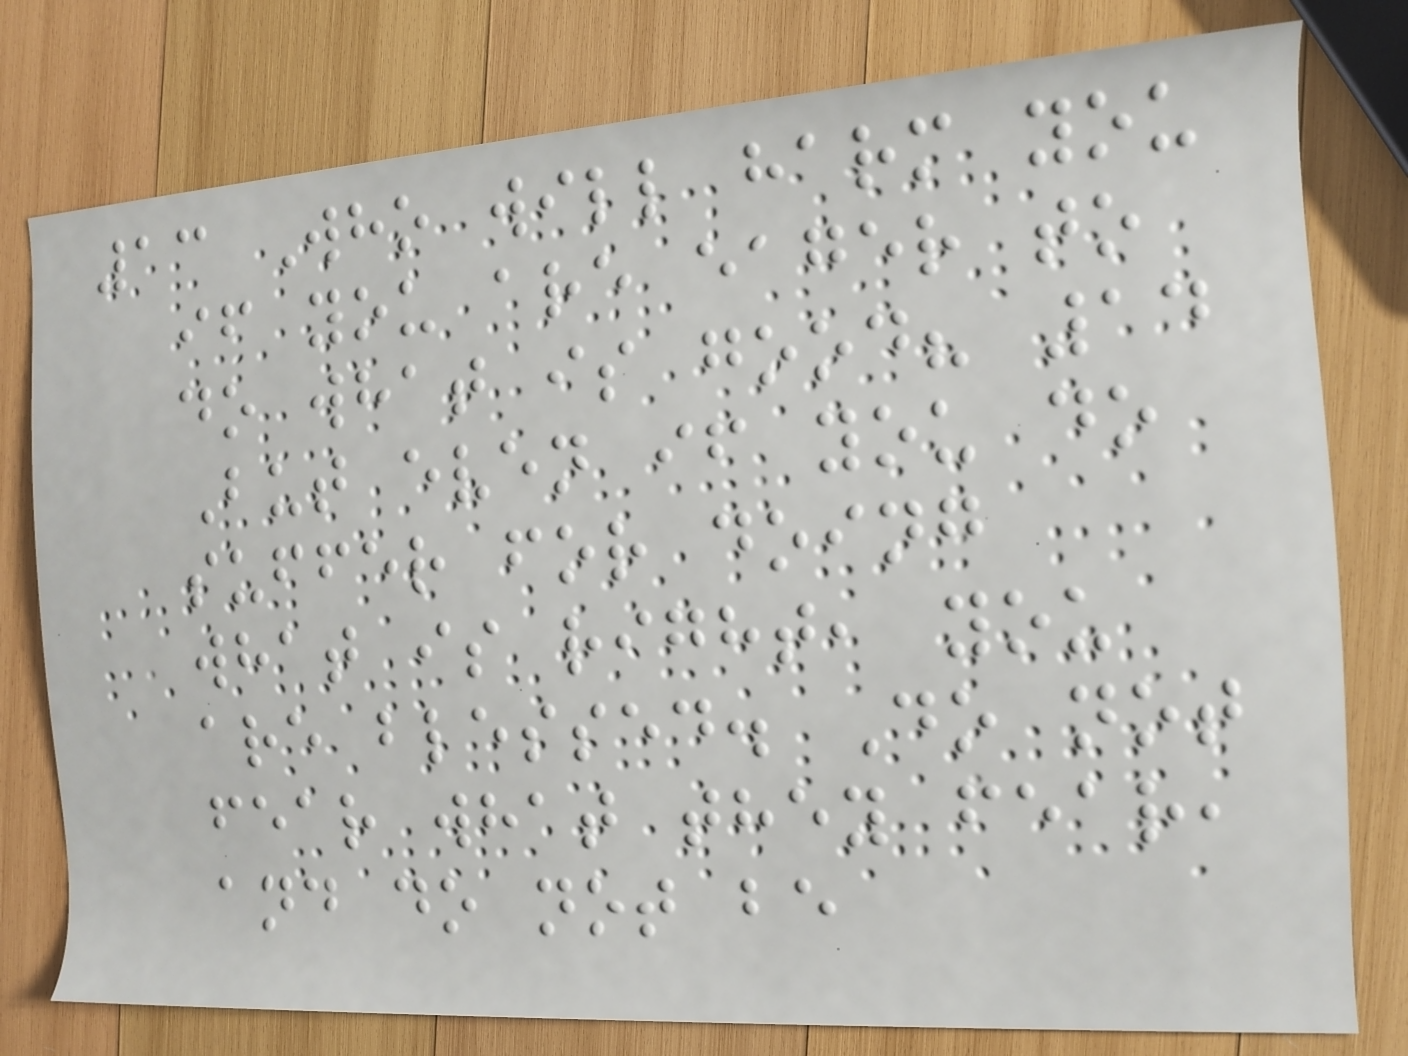13 Who will harm you
if you are eager to
do what is good? 14
But even if you do
suffer for doing
what is right, you
are blessed. Do not
fear what they fear,
and do not be
